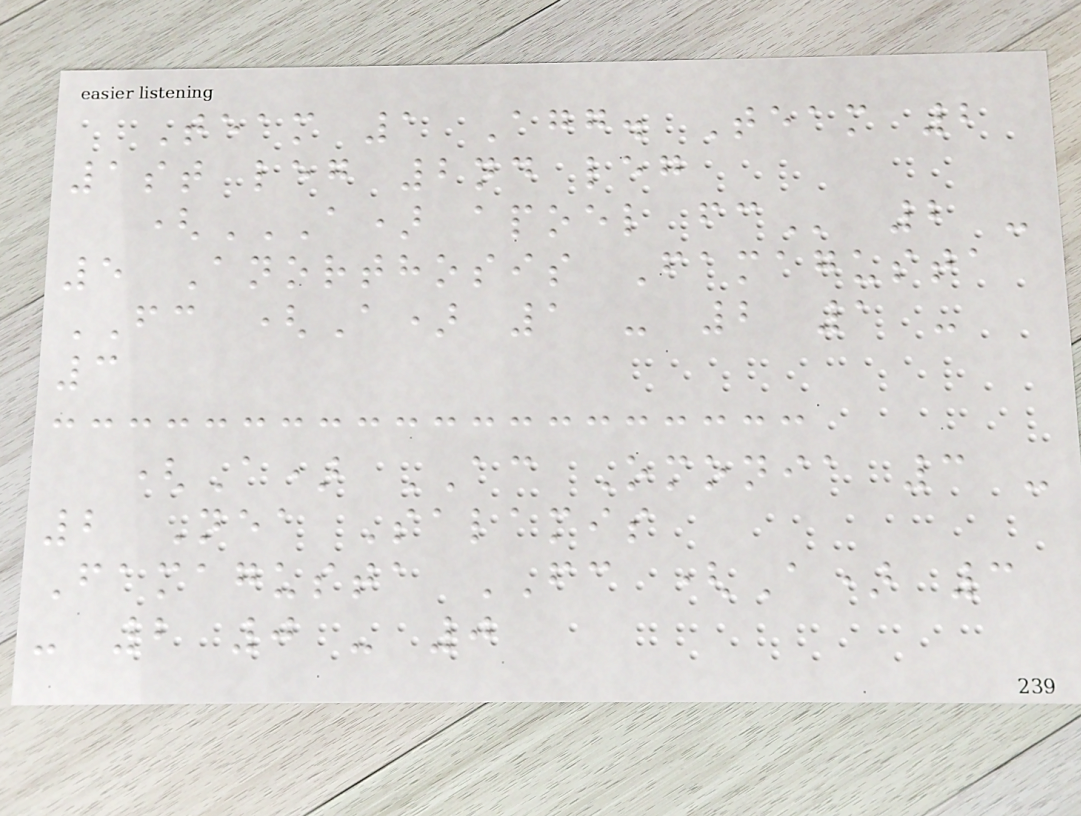Team 1 Agg. Team 2
1st leg 2nd leg
(A) APOEL FC 2 -
5 Anorthosis Famagusta
FC (A) 1 - 2 1 -
3
(A) AC Omonia 3 -
2 Nea Salamis
Famagusta FC (A) 3
- 2 0 - 0
